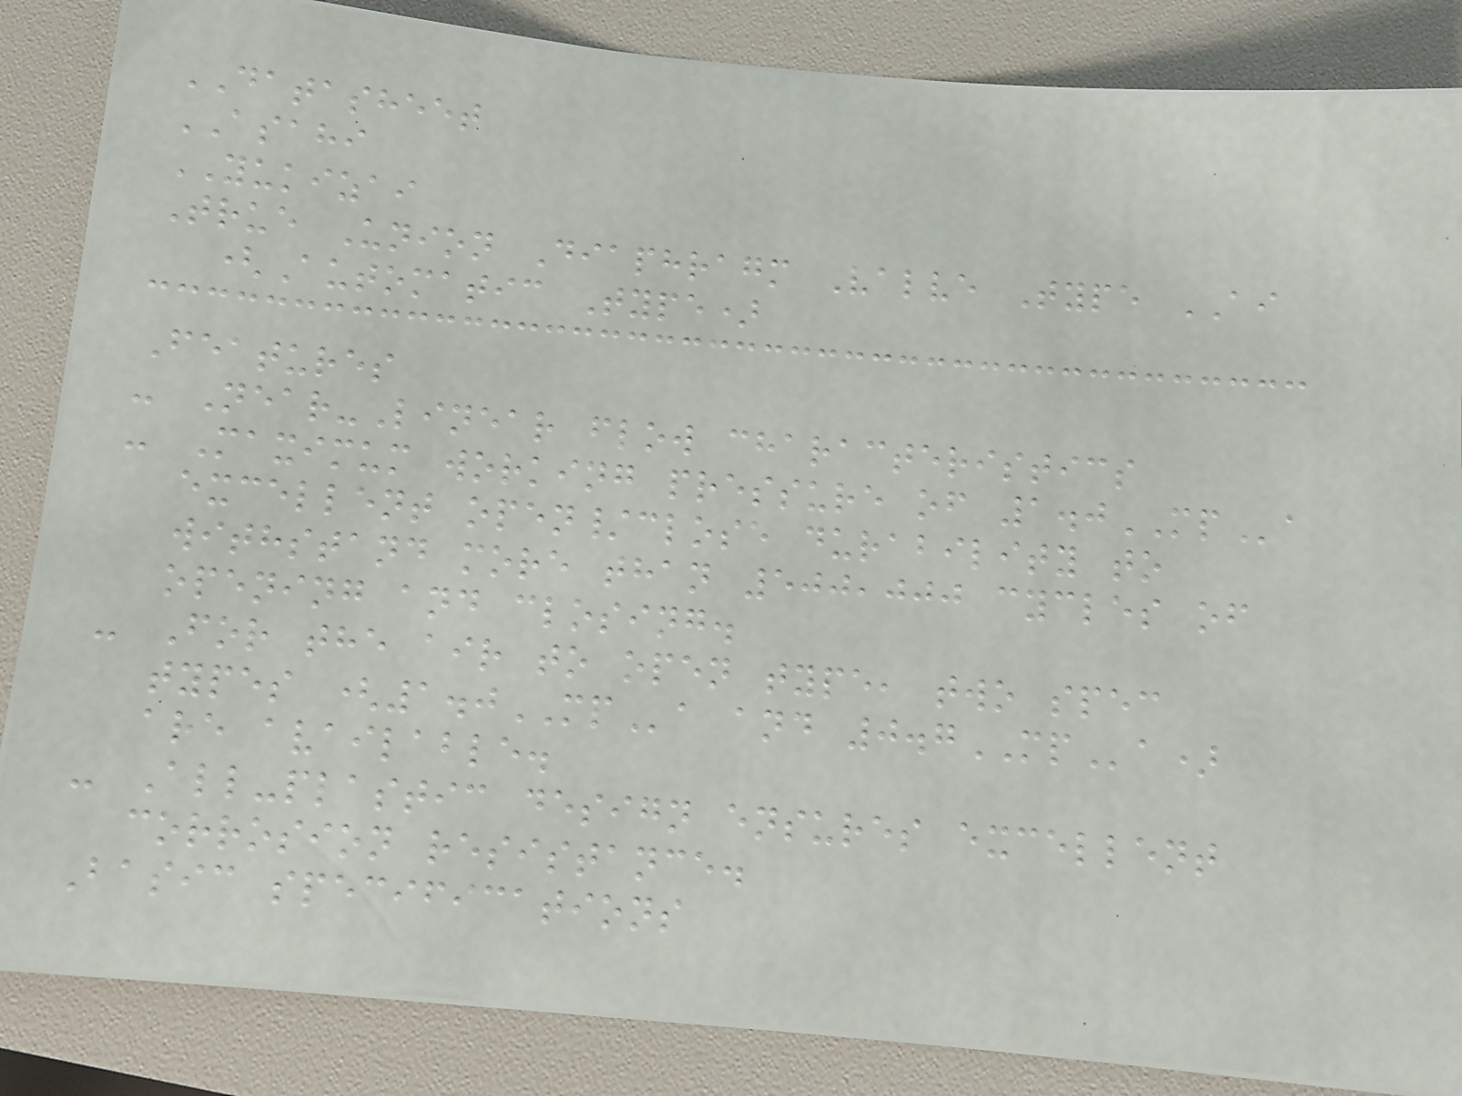DATASHEET
ASAHI
YUKIZAI
True Union Diaphragm Valve Type AI
(Automatic Type)
Features
- Near-Linear flow characteristics
- Maximum working pressure of 1.0MPa
excellent open/close durability to
withstand more than 500,000 cycles of
opening and closing.
- For the air to open type, two spec
types (1.0MPa and 0.7MPa)
are available.
- All-plastic design ensures excellent
corrosion resistance.
Basic specifications
